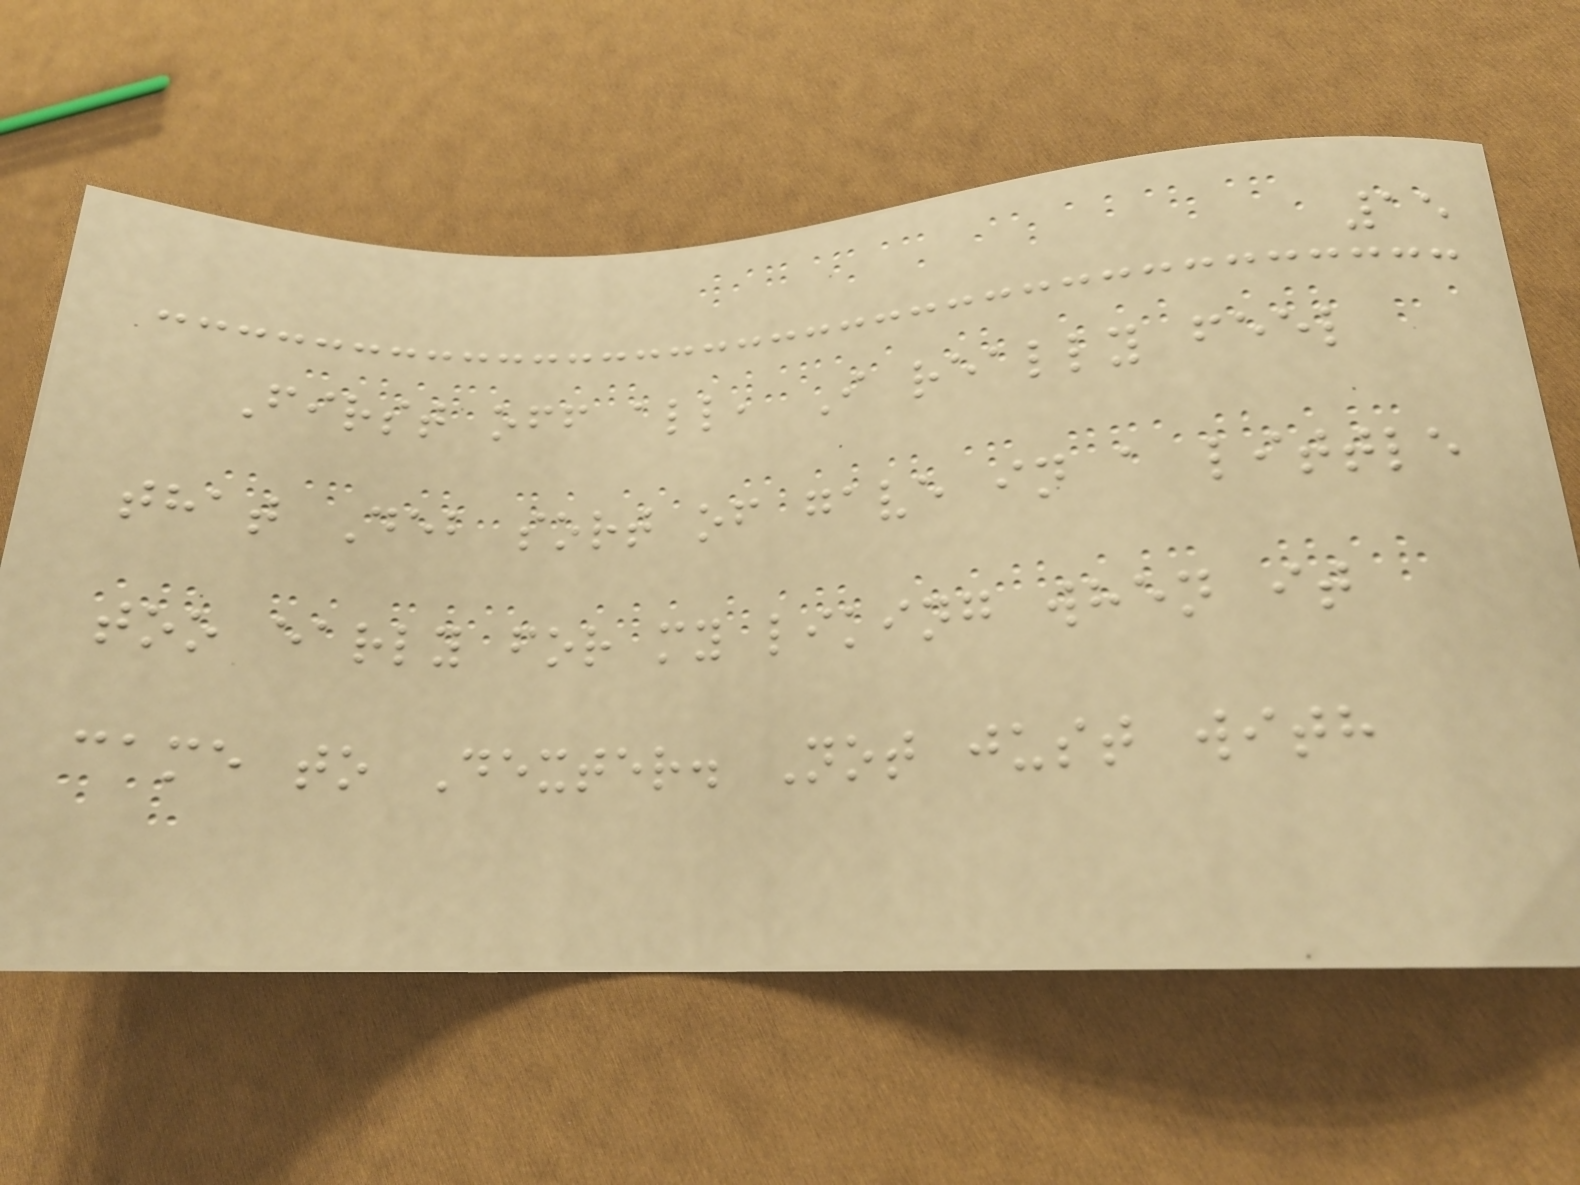15
First off all, I really feel
that Deb sort of gave in a little
too early for my liking when it
came to Dexter. Not just with
